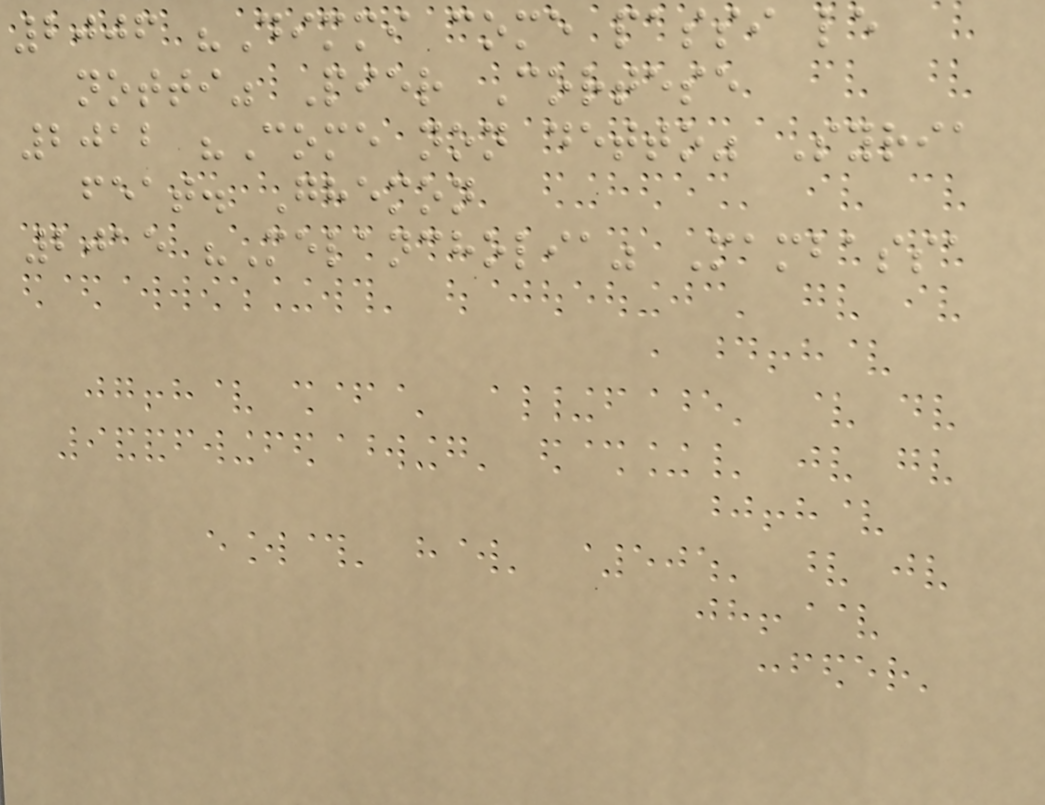2006 "Dimmi come passi le
notti" Pier Cortese
2012 "Come non detto" Syria
feat. Ghemon
2015 "Melancholia" Mambassa
